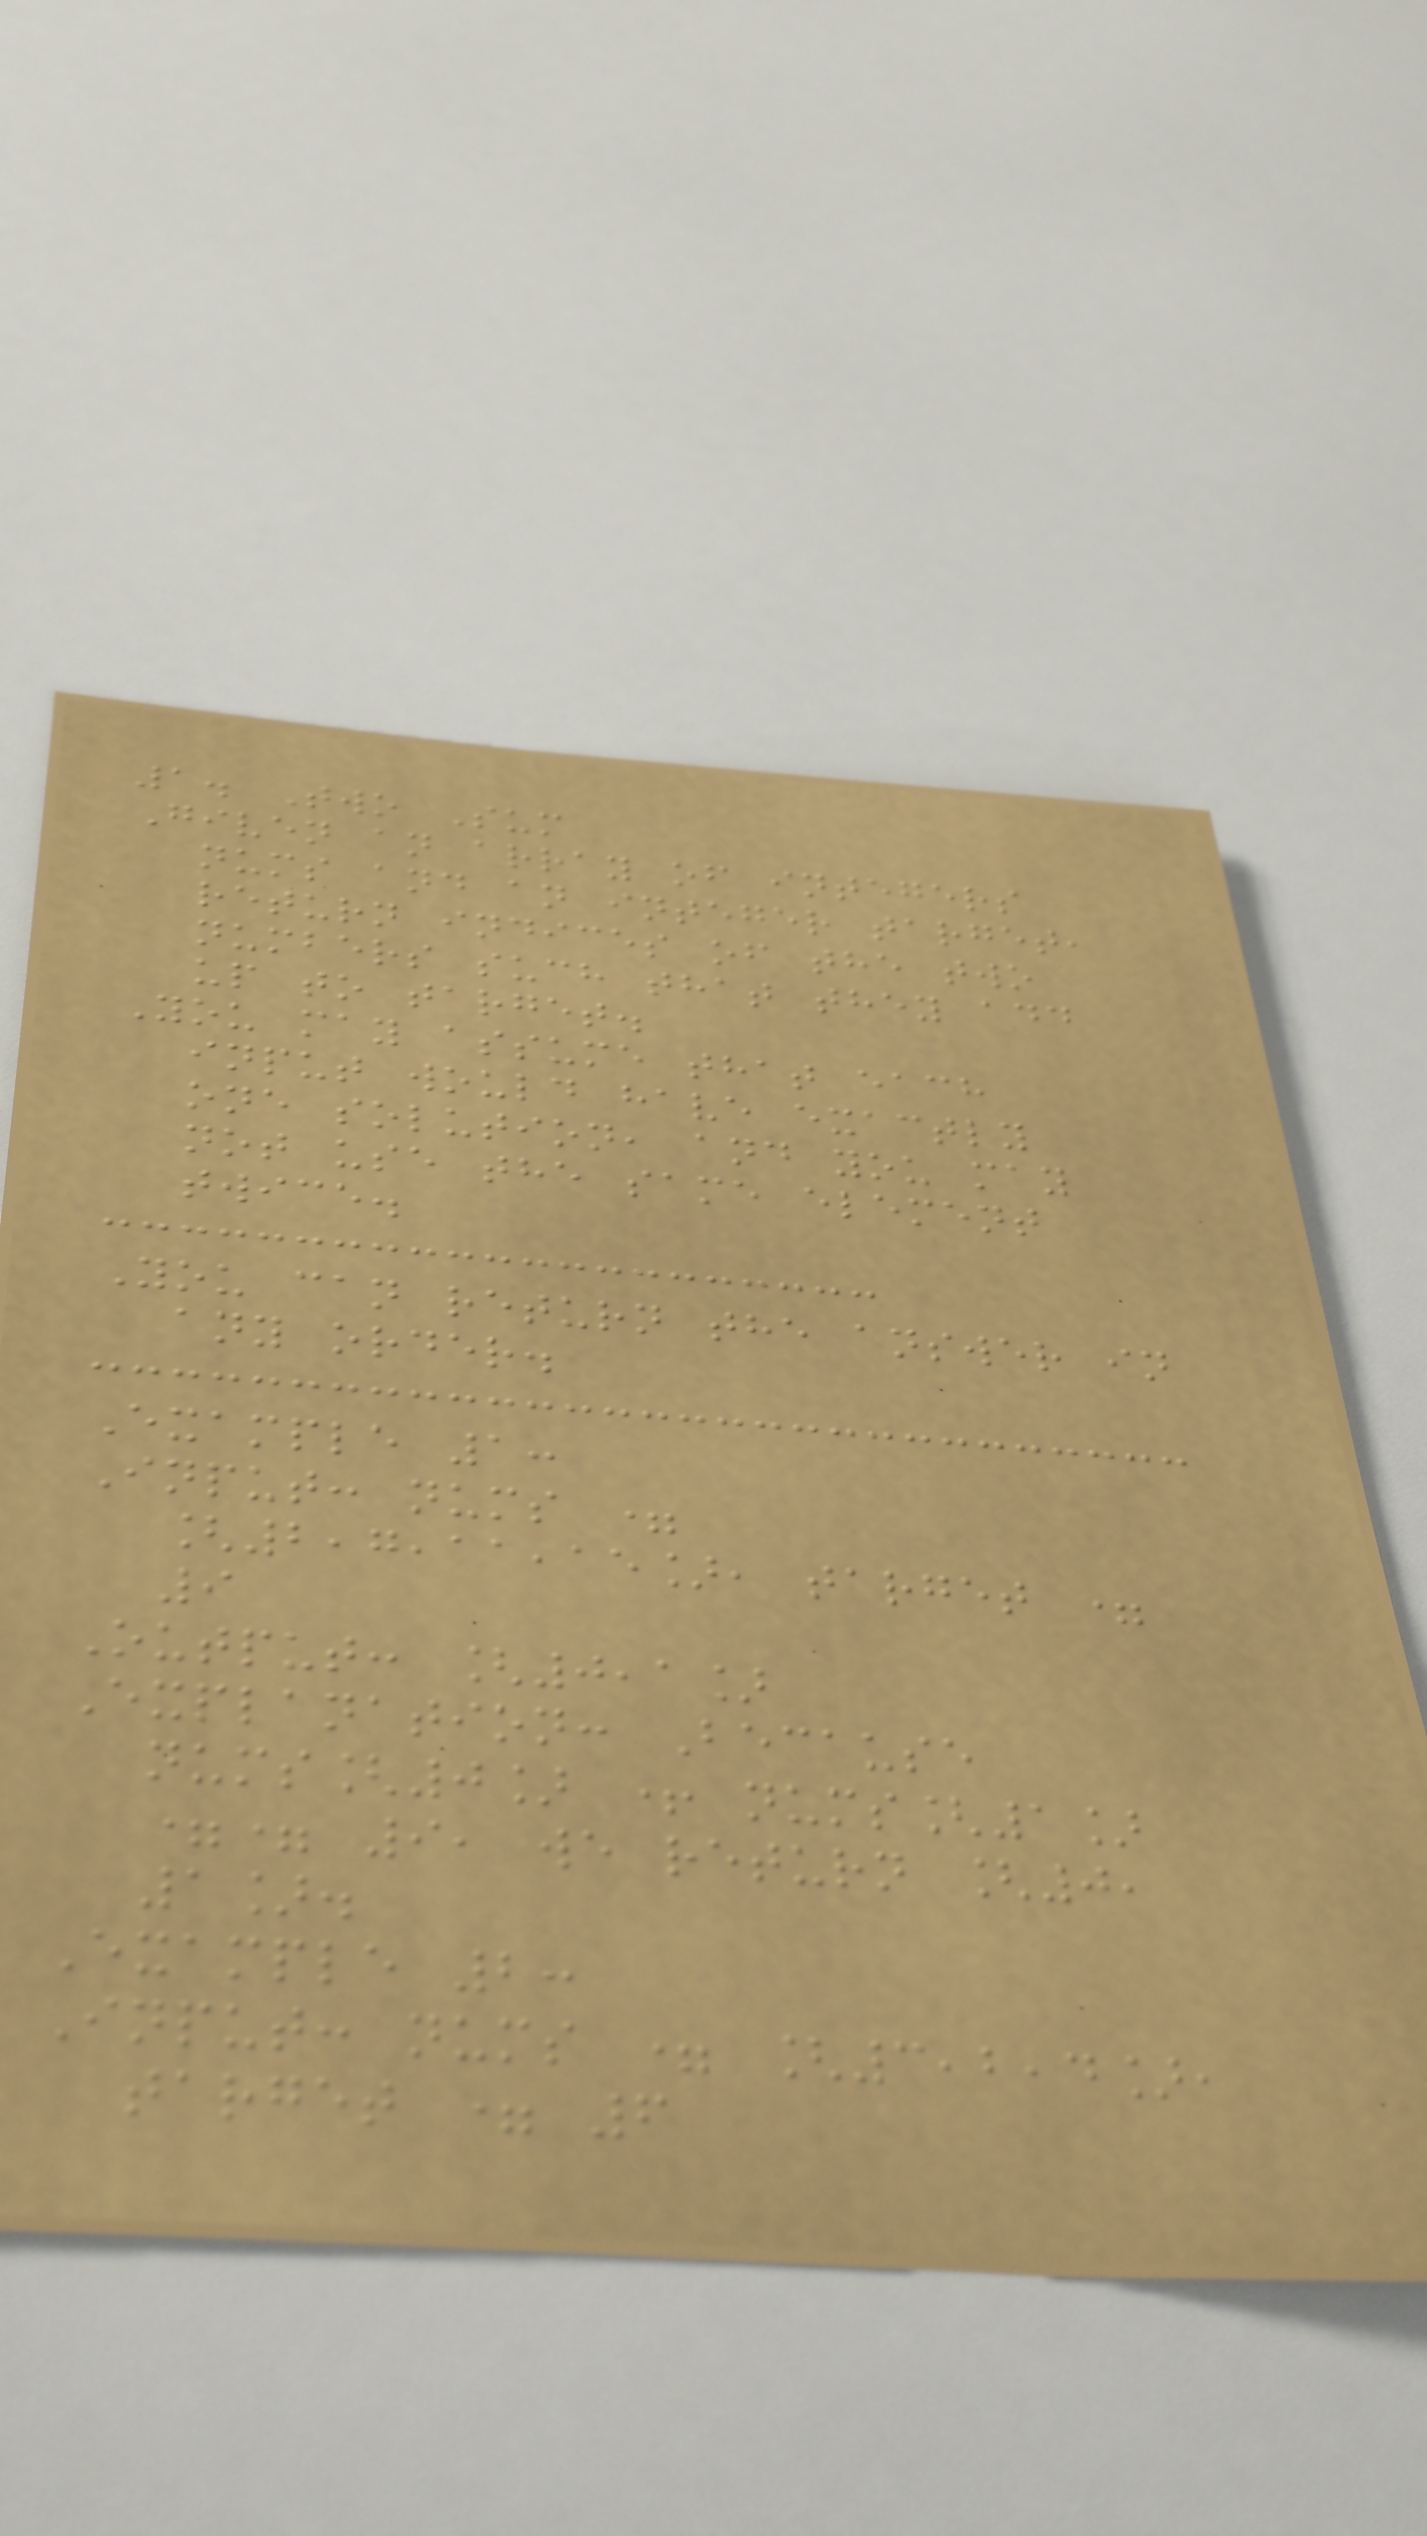1. Two Sum
Given an array of integers
nums and an integer target,
return indices of the two
numbers such that they add
up to target.
You may assume that each
input would have exactly
one solution, and you may
not use the same element
twice.
You can return the answer in
any order.
Example 1:
Input: nums =
[2,7,11,15], target =
9
Output: [0,1]
Explanation: Because
nums[0] + nums[1]
== 9, we return [0,
1].
Example 2:
Input: nums = [3,2,4],
target = 6
